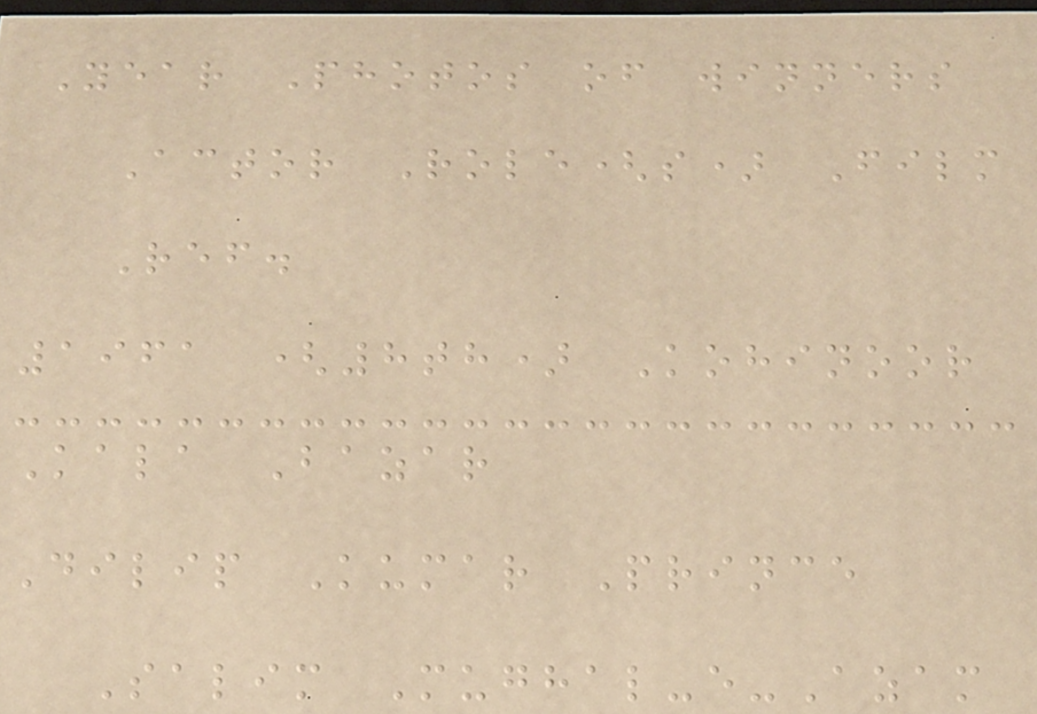Year Photos of winners
Actor Role(s) Film
Ref.
1961 (8th) Kohinoor
Kala Bazar
Dilip Kumar Prince
Salim Mughal-e-Azam
